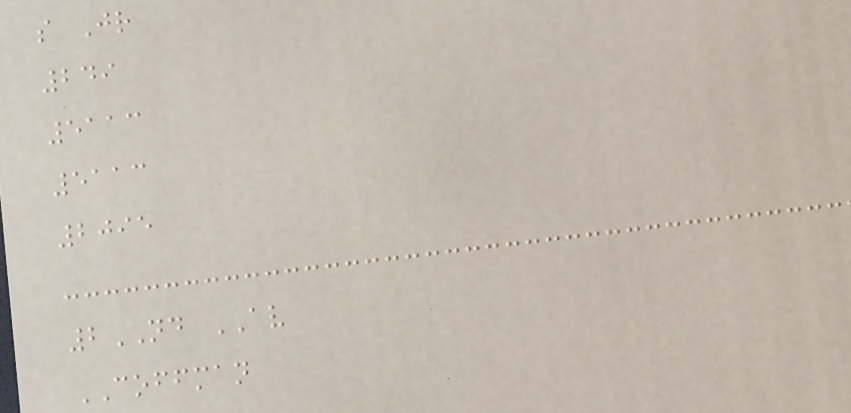s Jr
249
5113
5113
2095
2ND AV
COFFMAN
